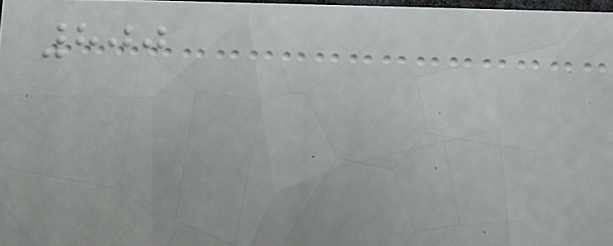800
